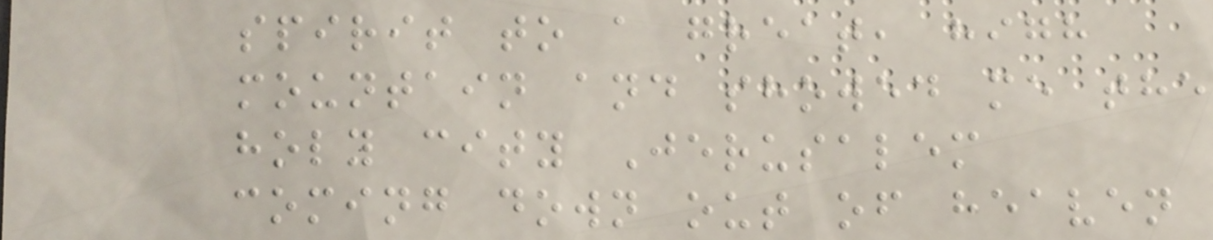spirit to a great, high
mountain and showed me the
holy city Jerusalem
coming down out of heaven
